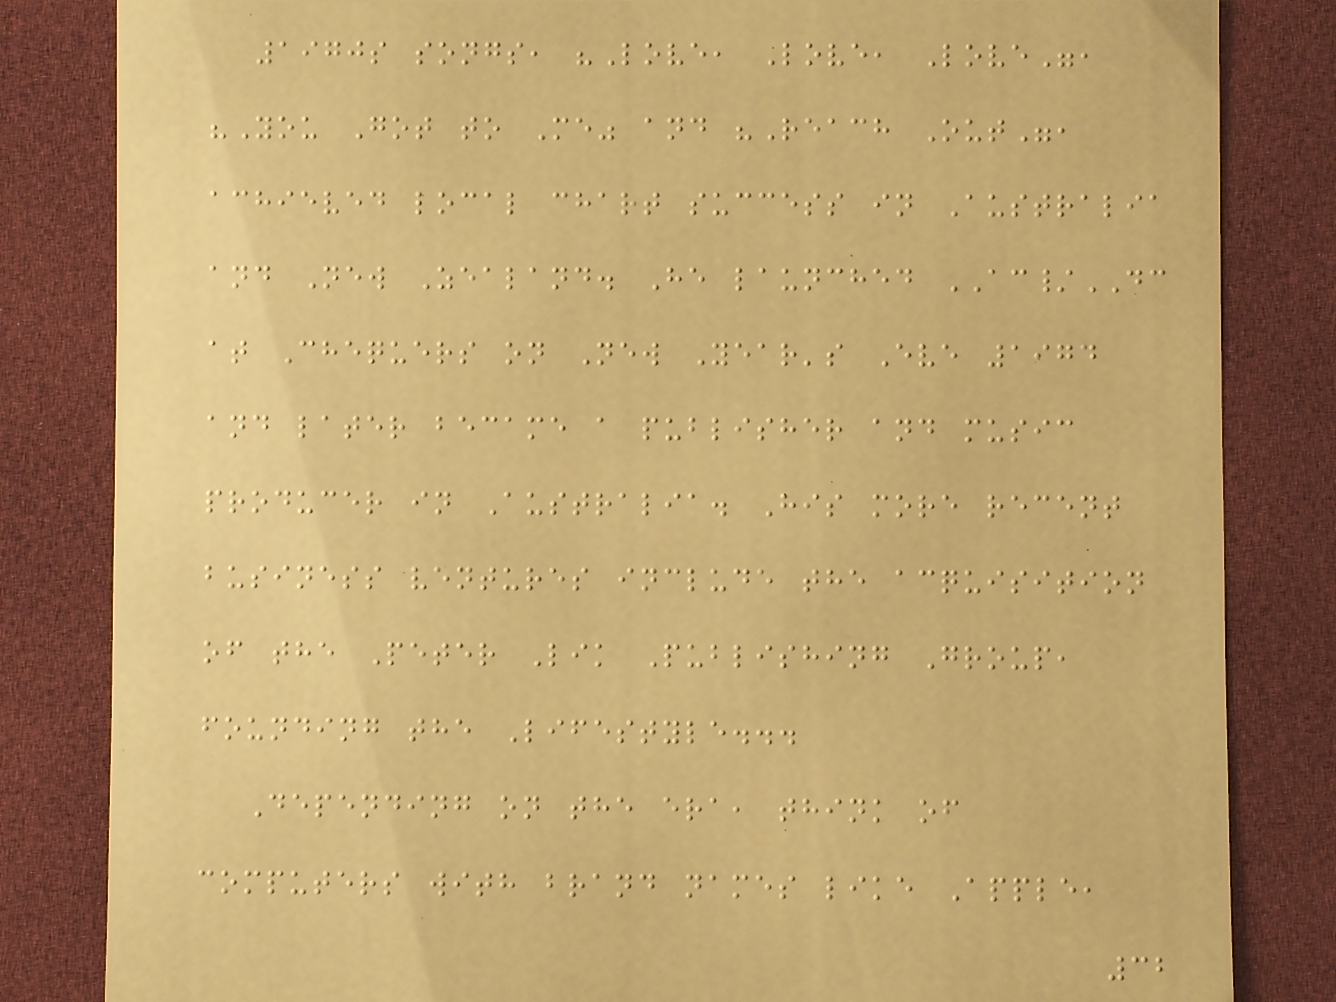1970s songs, "Love, Love, Love",
"You Got to Me" and "Reach Out",
achieved local chart success in Australia
and New Zealand. He launched AC/DC
at Chequers on New Year's Eve 1974
and later became a publisher and music
producer in Australia. His more recent
business ventures include the acquisition
of the Peter Lik Publishing Group,
founding the Lifestyle...
Depending on the era, think of
computers with brand names like Apple,
32
